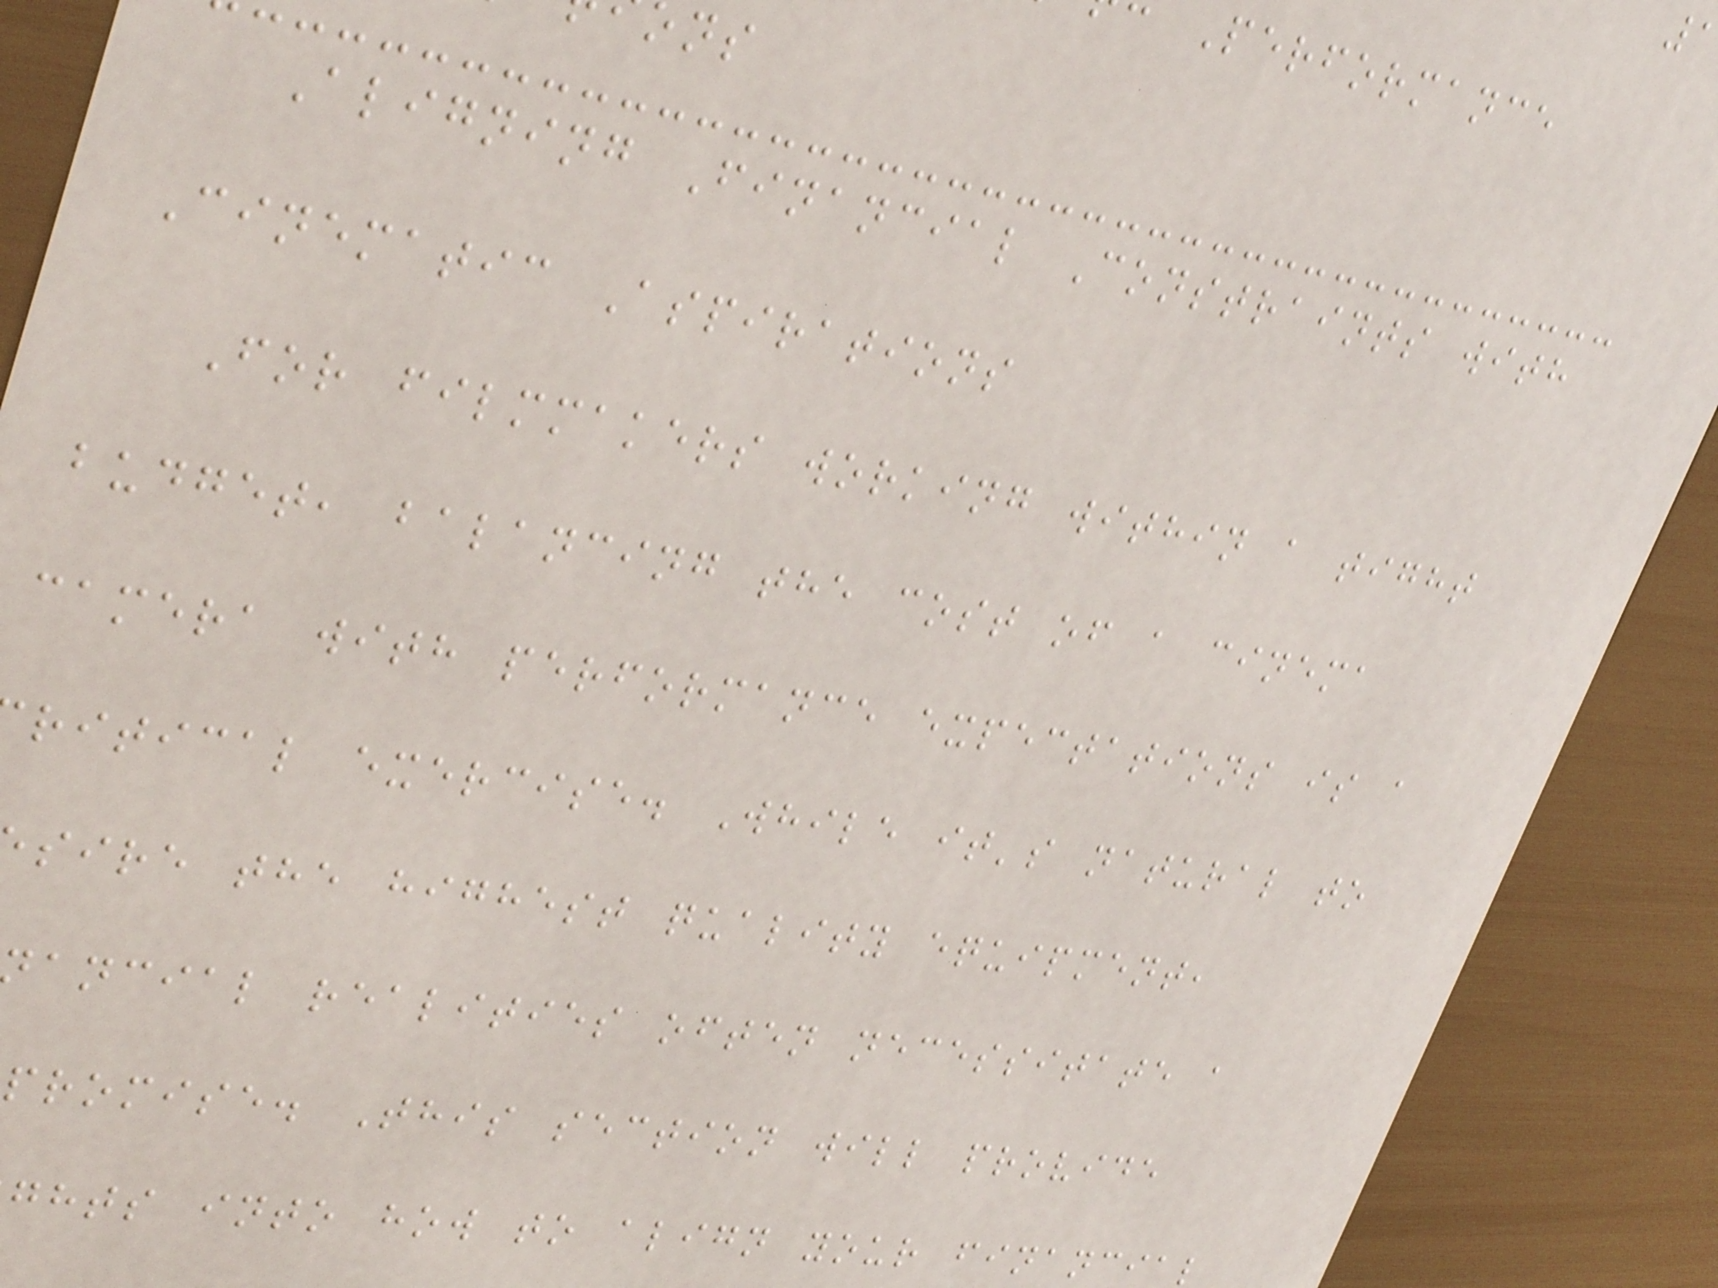Performance
Aligning Financial Constraints with
Cinematic Aspirations
For filmmakers working within a tight
budget, balancing the cost of a cinema
camera with performance expectations is a
ritical exercise. While it's natural to
sire the highest quality equipment,
ancial realities often necessitate a
promise. This section will provide
ghts into how to align your financial
